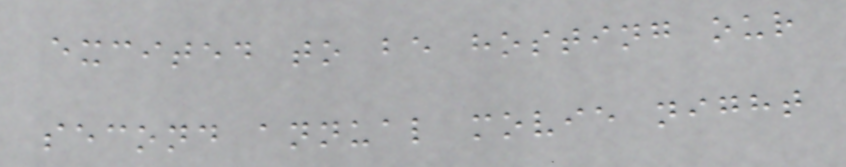excited to be hosting our
second annual movie night
